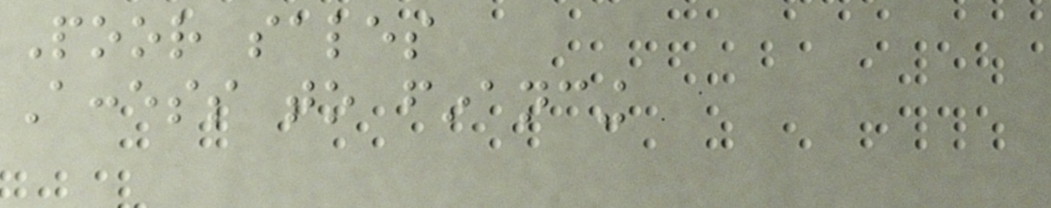Poor sales
Access to financing
